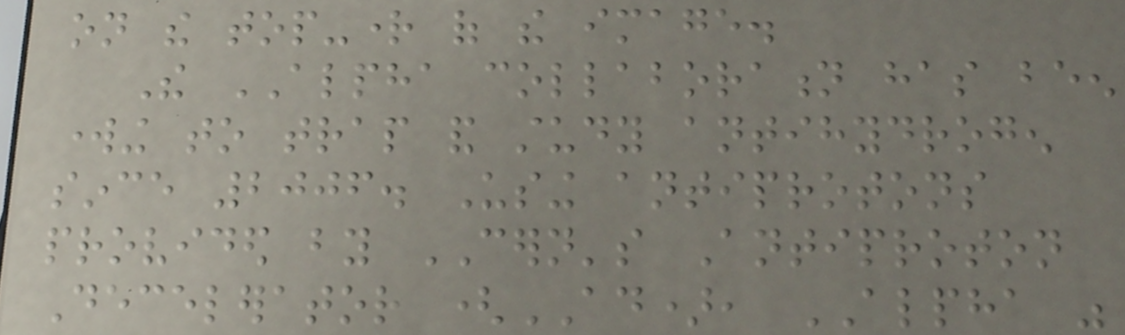on the top-right of the image.
The ALPHA collaboration has been
working to trap and study antihydrogen
since 2006. Using antiprotons
provided by CERN's Antiproton
Decelerator (AD), ALPHA was
